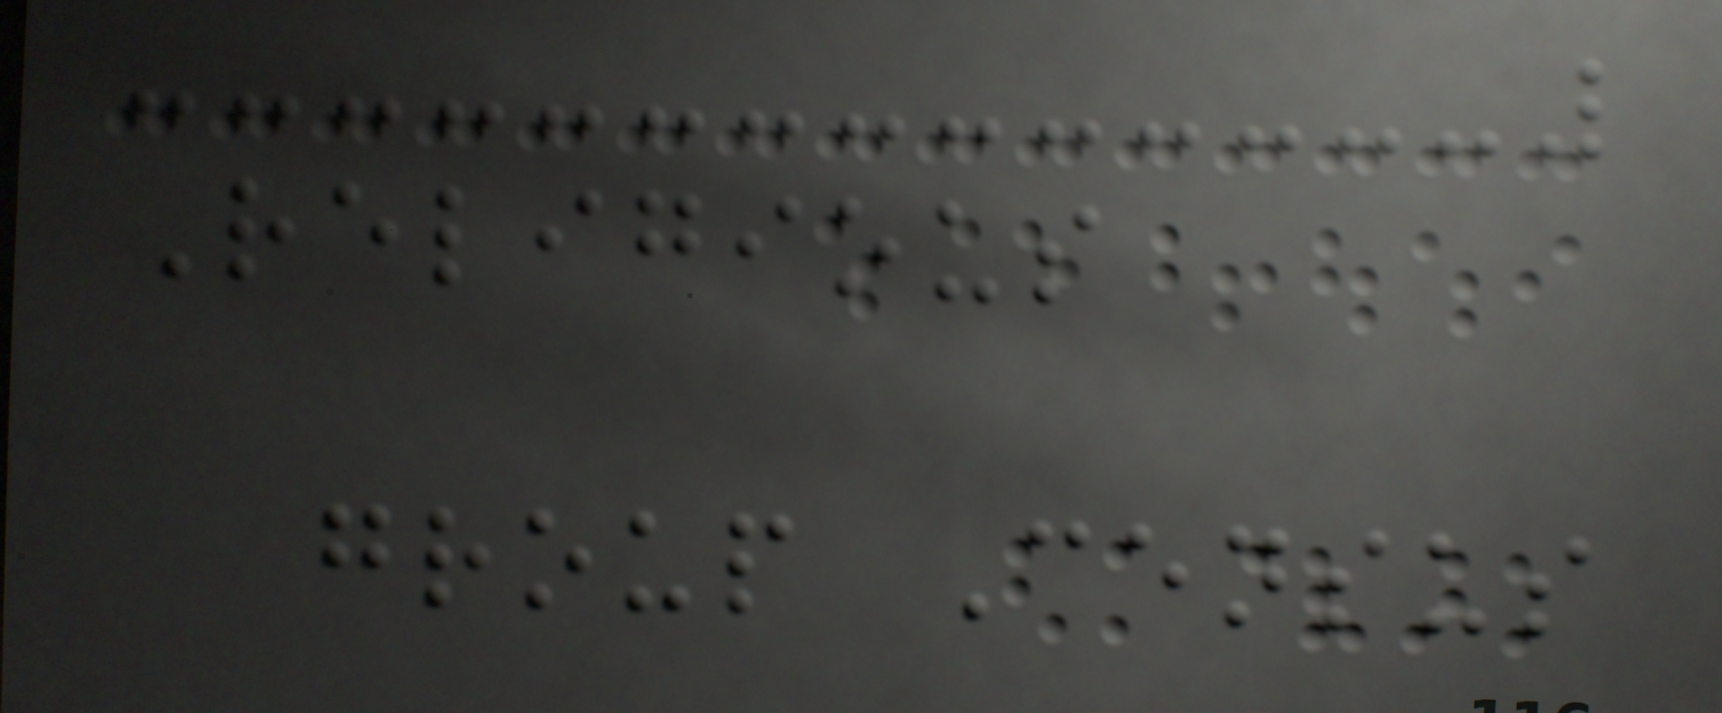Religious
group Census
